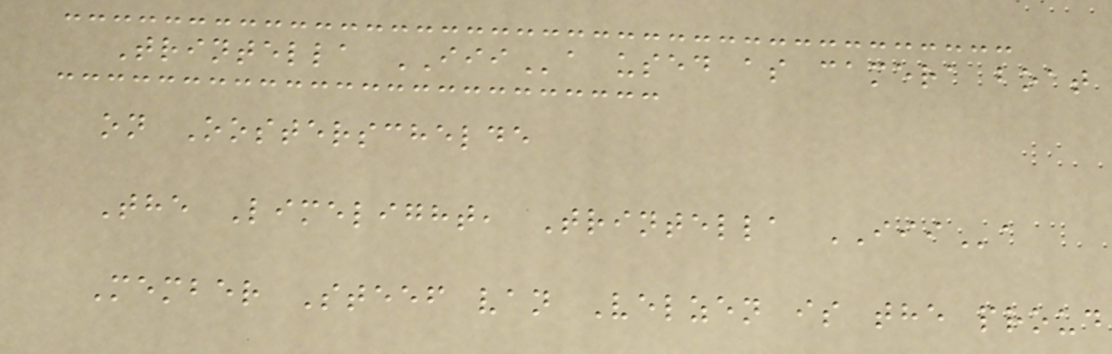Trintella IIIa used as camera boat
on Oosterschelde
The Limelight, Trintella IIIa
Member Steef van Velzen is the proud
